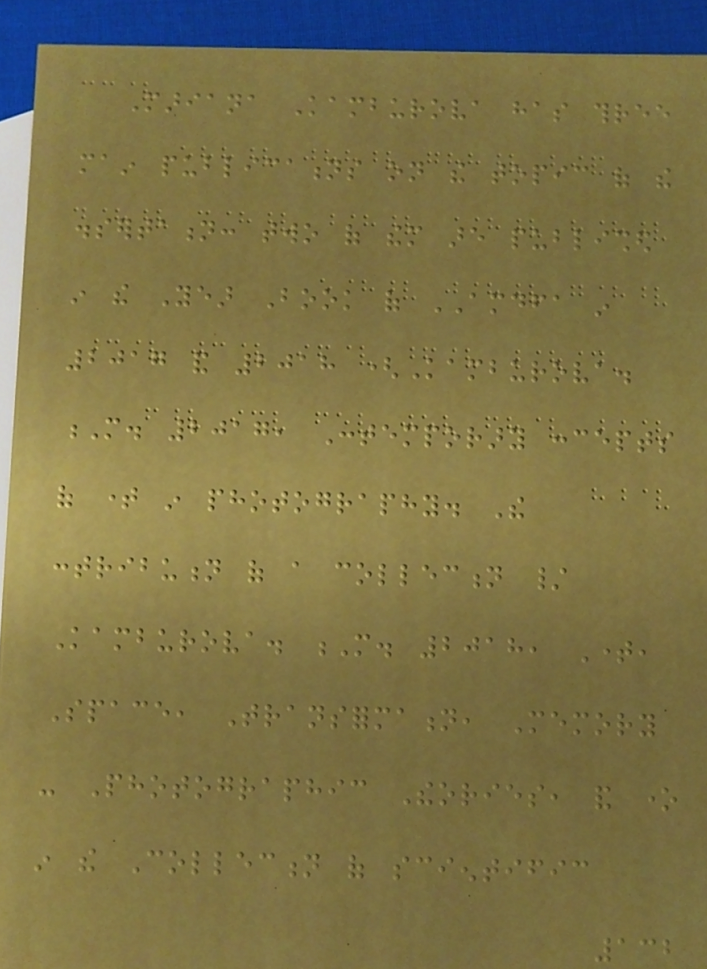Mariana Kamburova has three
main publications on the topic of the
dissertation: two of them are published
in the Year Book of AMDFA in
2017 and 2018 (Kamburova.
M. 2017, Contemporary concepts
of time in photography. The
contribution of a collection /
Kamburova. M. 2018, Time,
Space, Transformation, Memory
- Photographic Theories, and one
in the Collection of scientific
132
